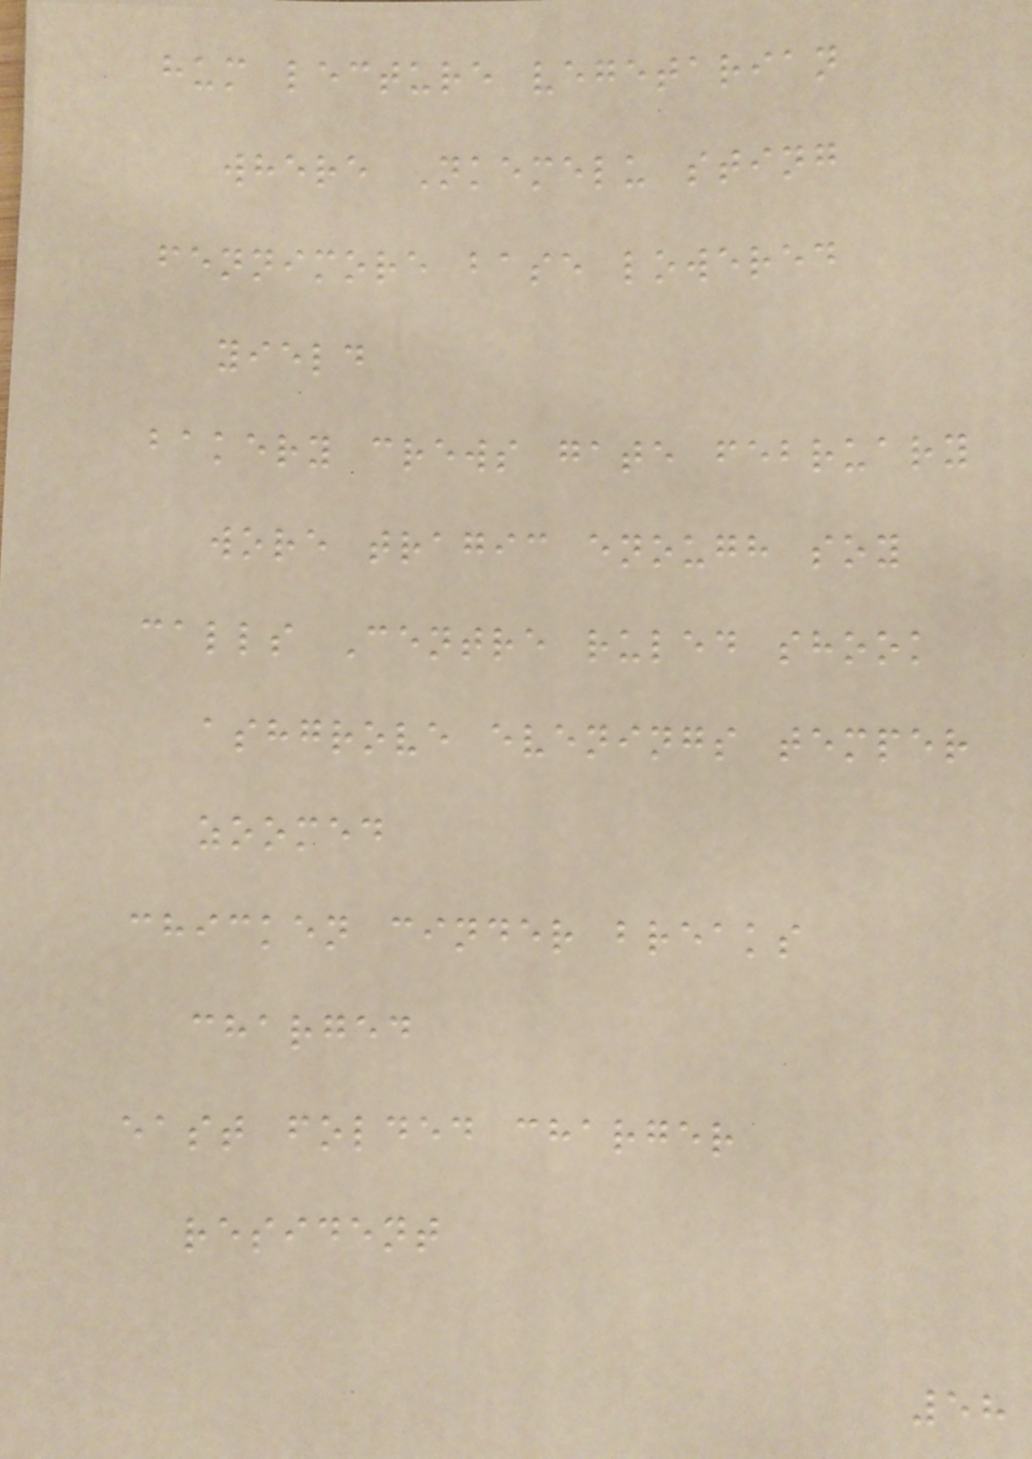hum lecture vegetarian
where Nkemelu sting
fennimore base lowered
yield
bakery crews gate february
wore tragic enough soy
calls Centre ruled shook
ashgrove evenings temper
zoomed
chicken cinder breaks
charged
east folded charger
resident
58
